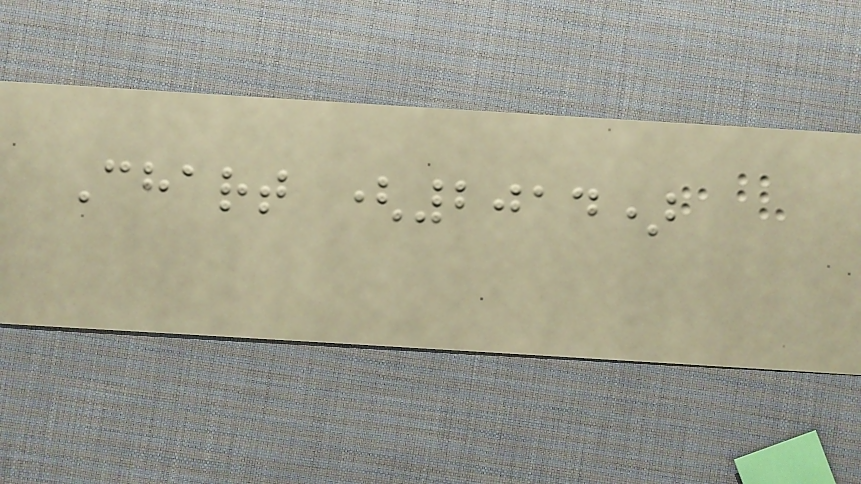Chart (2014)
